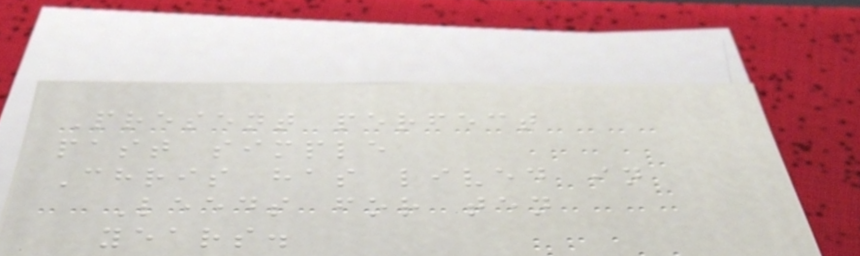Present perfect
past simple
Chris has lived in
Leeds for ten
years.
